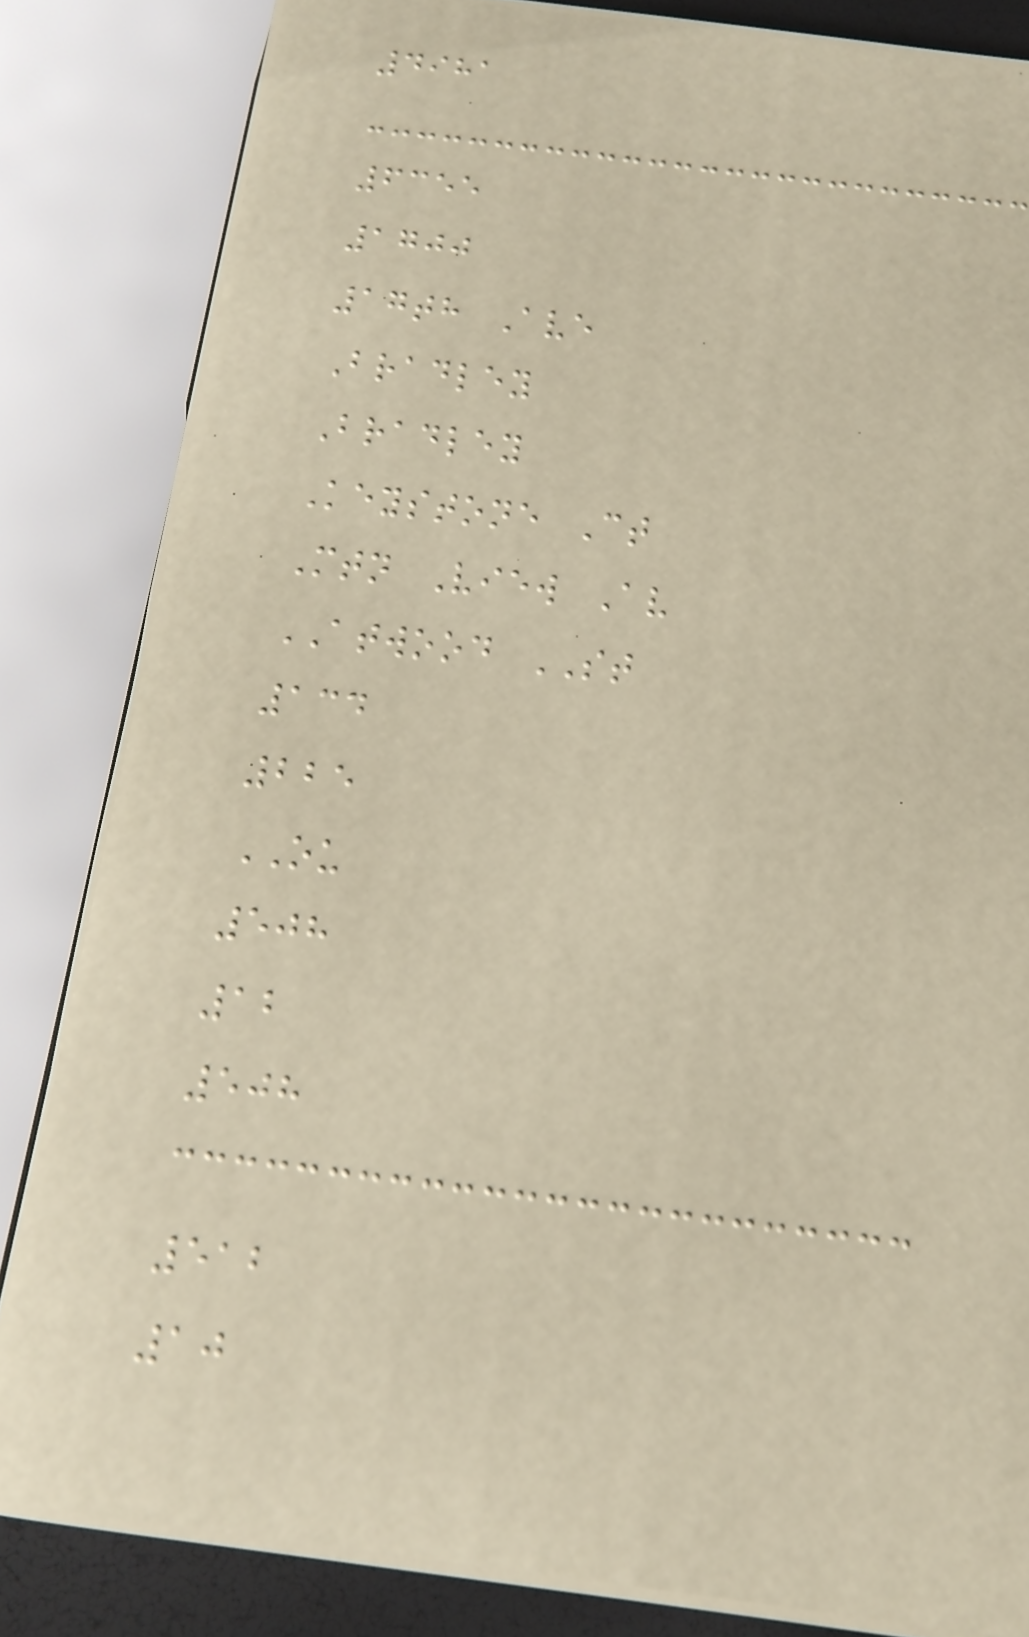4981
6355
1700
17th Ave
Bradley
Bradley
Keystone Ct
Mtn View Av
ATWOOD ST
134
225
OU
508
12
508
512
10
